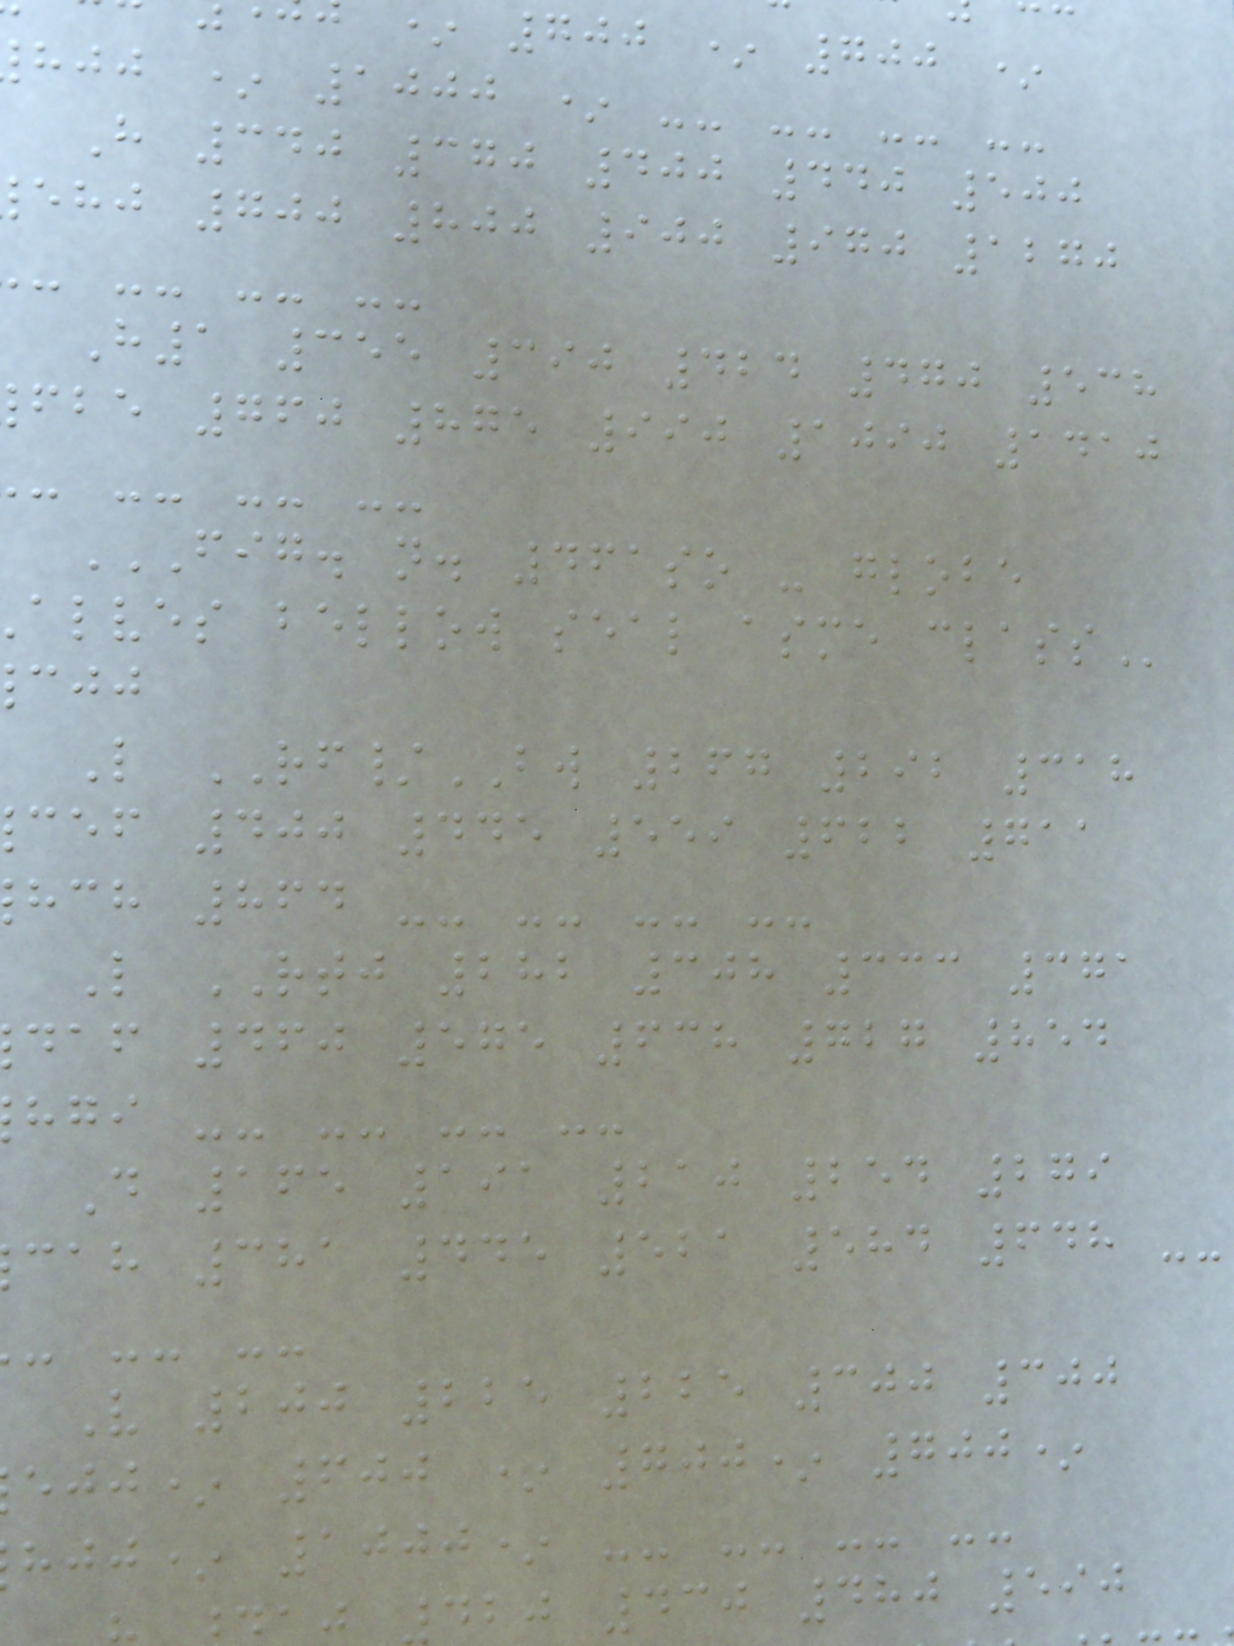* 700 * 700 *
hjj * 1000 * -- -- -- --
H 340 370 400 440 500
ehj 700 800 900 970 1270
- -- -- --
H1 355 390 424 470 538
fbe 760 875 990 1090 1410
- -- -- --
FIG. N. 461SO - GLOBE
alves bellow seal asme
L RF/BW 267 292 318
cef 400 445 559 622 711
hch 864 -- -- -- --
L RTJ 282 308 333 371
daf 460 575 638 727 854
hgi -- -- -- --
D 165 191 210 254 279
cah 381 445 521 584 648 --
- -- --
V 200 225 225 300 300
ejj* 600 * 700* 700*
hjj* 1000* -- -- -- --
420 430 480 590
